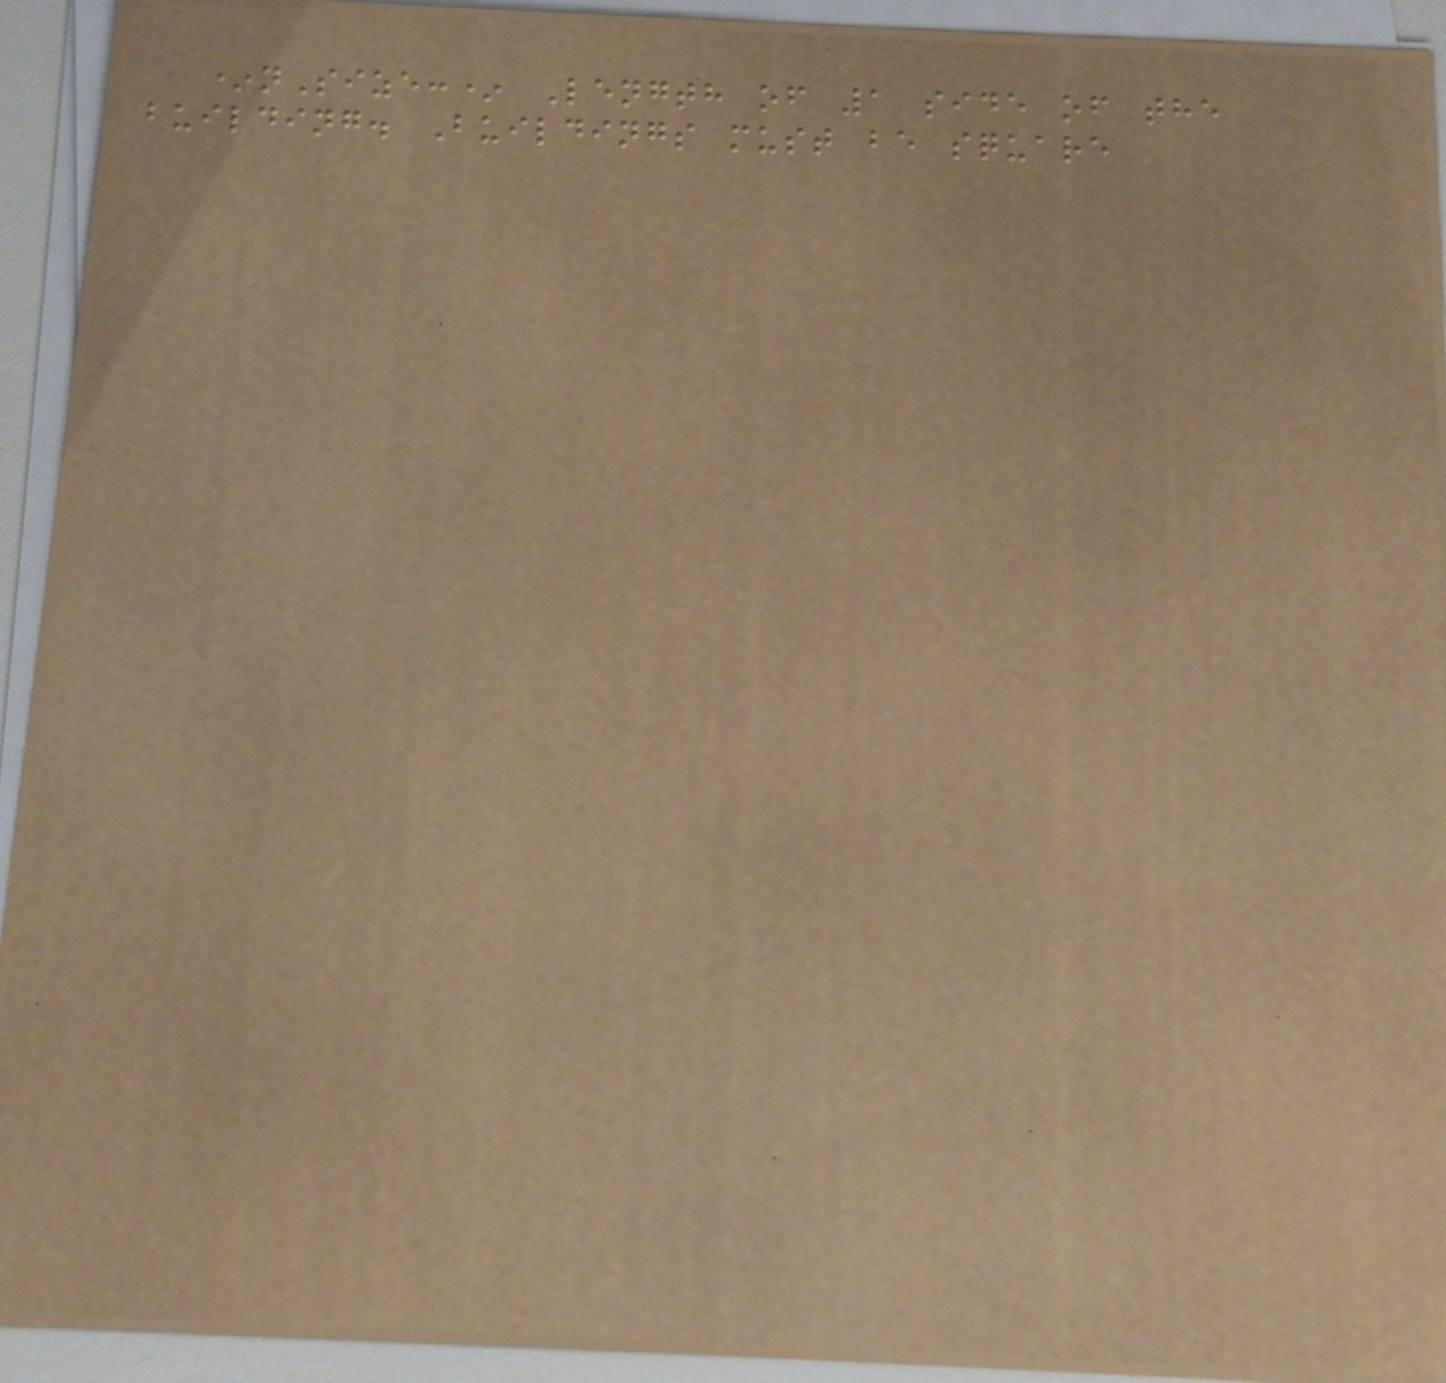*nSize:* Length of 1 side of the
building. Buildings must be square
